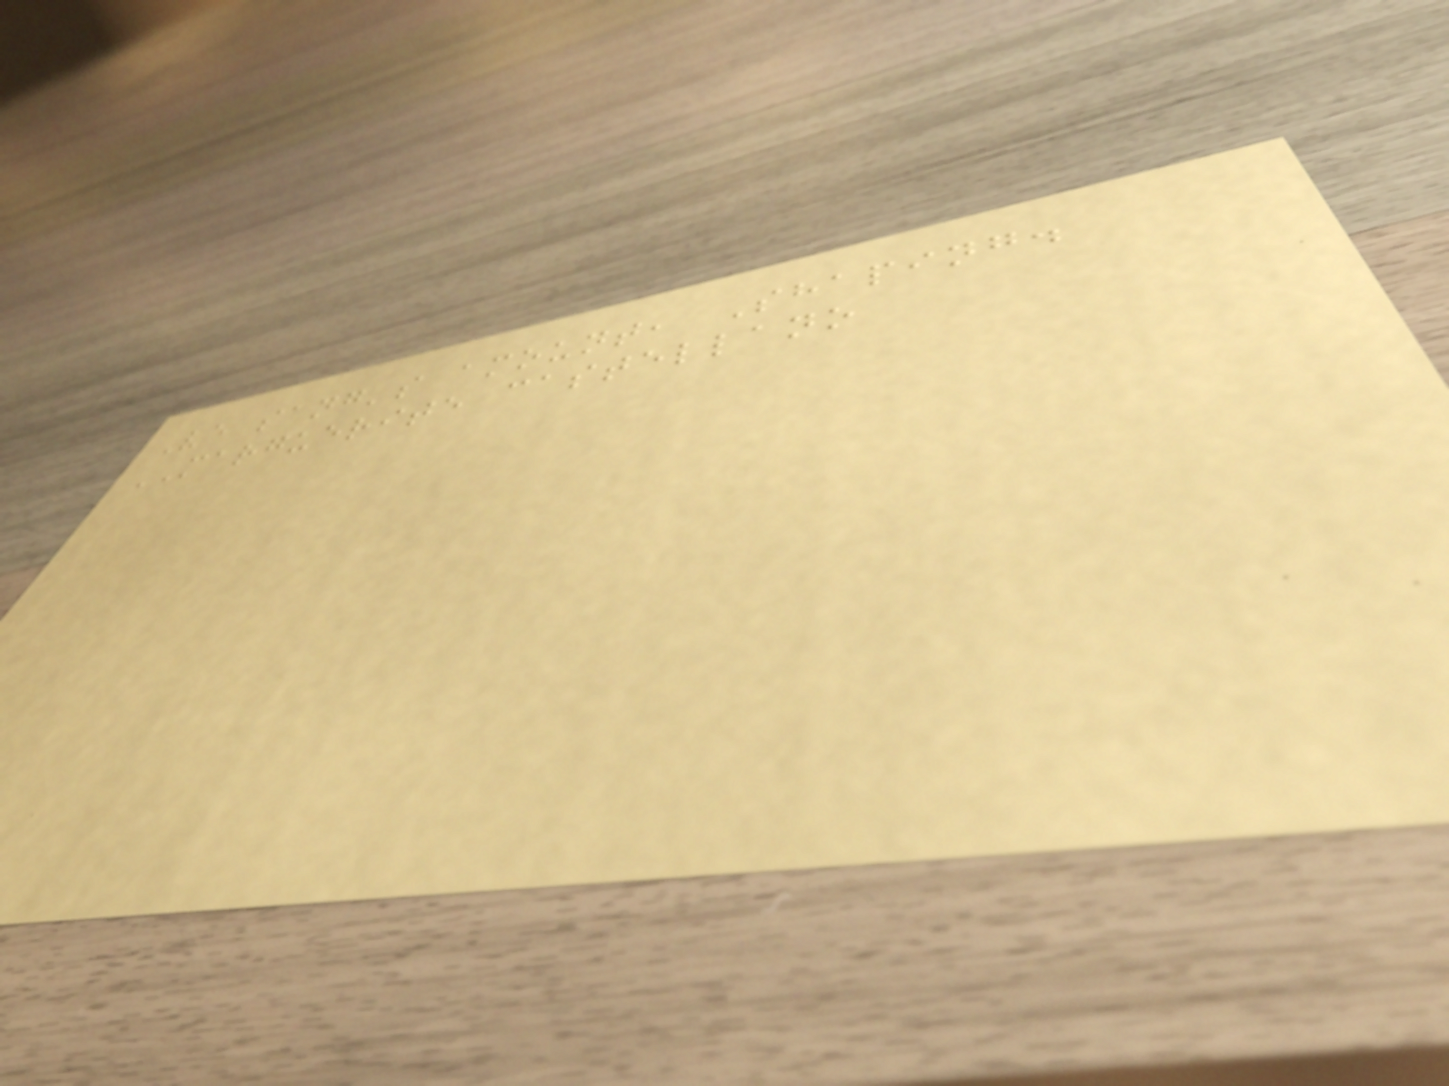Ve sang's amount, Shaping.
MARGUERITE castellano
